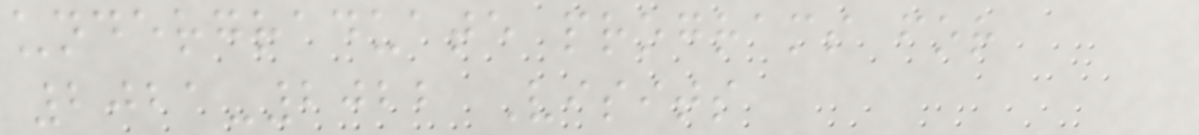undergraduate programs for
2021-2022 Visits
